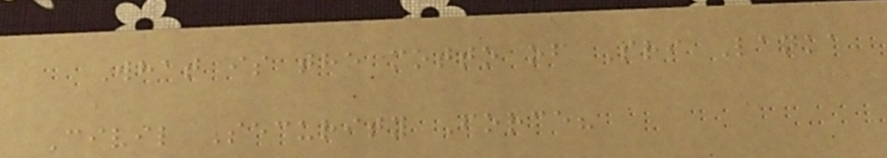What is the motto of Sri Lanka
Civil Security Force?
